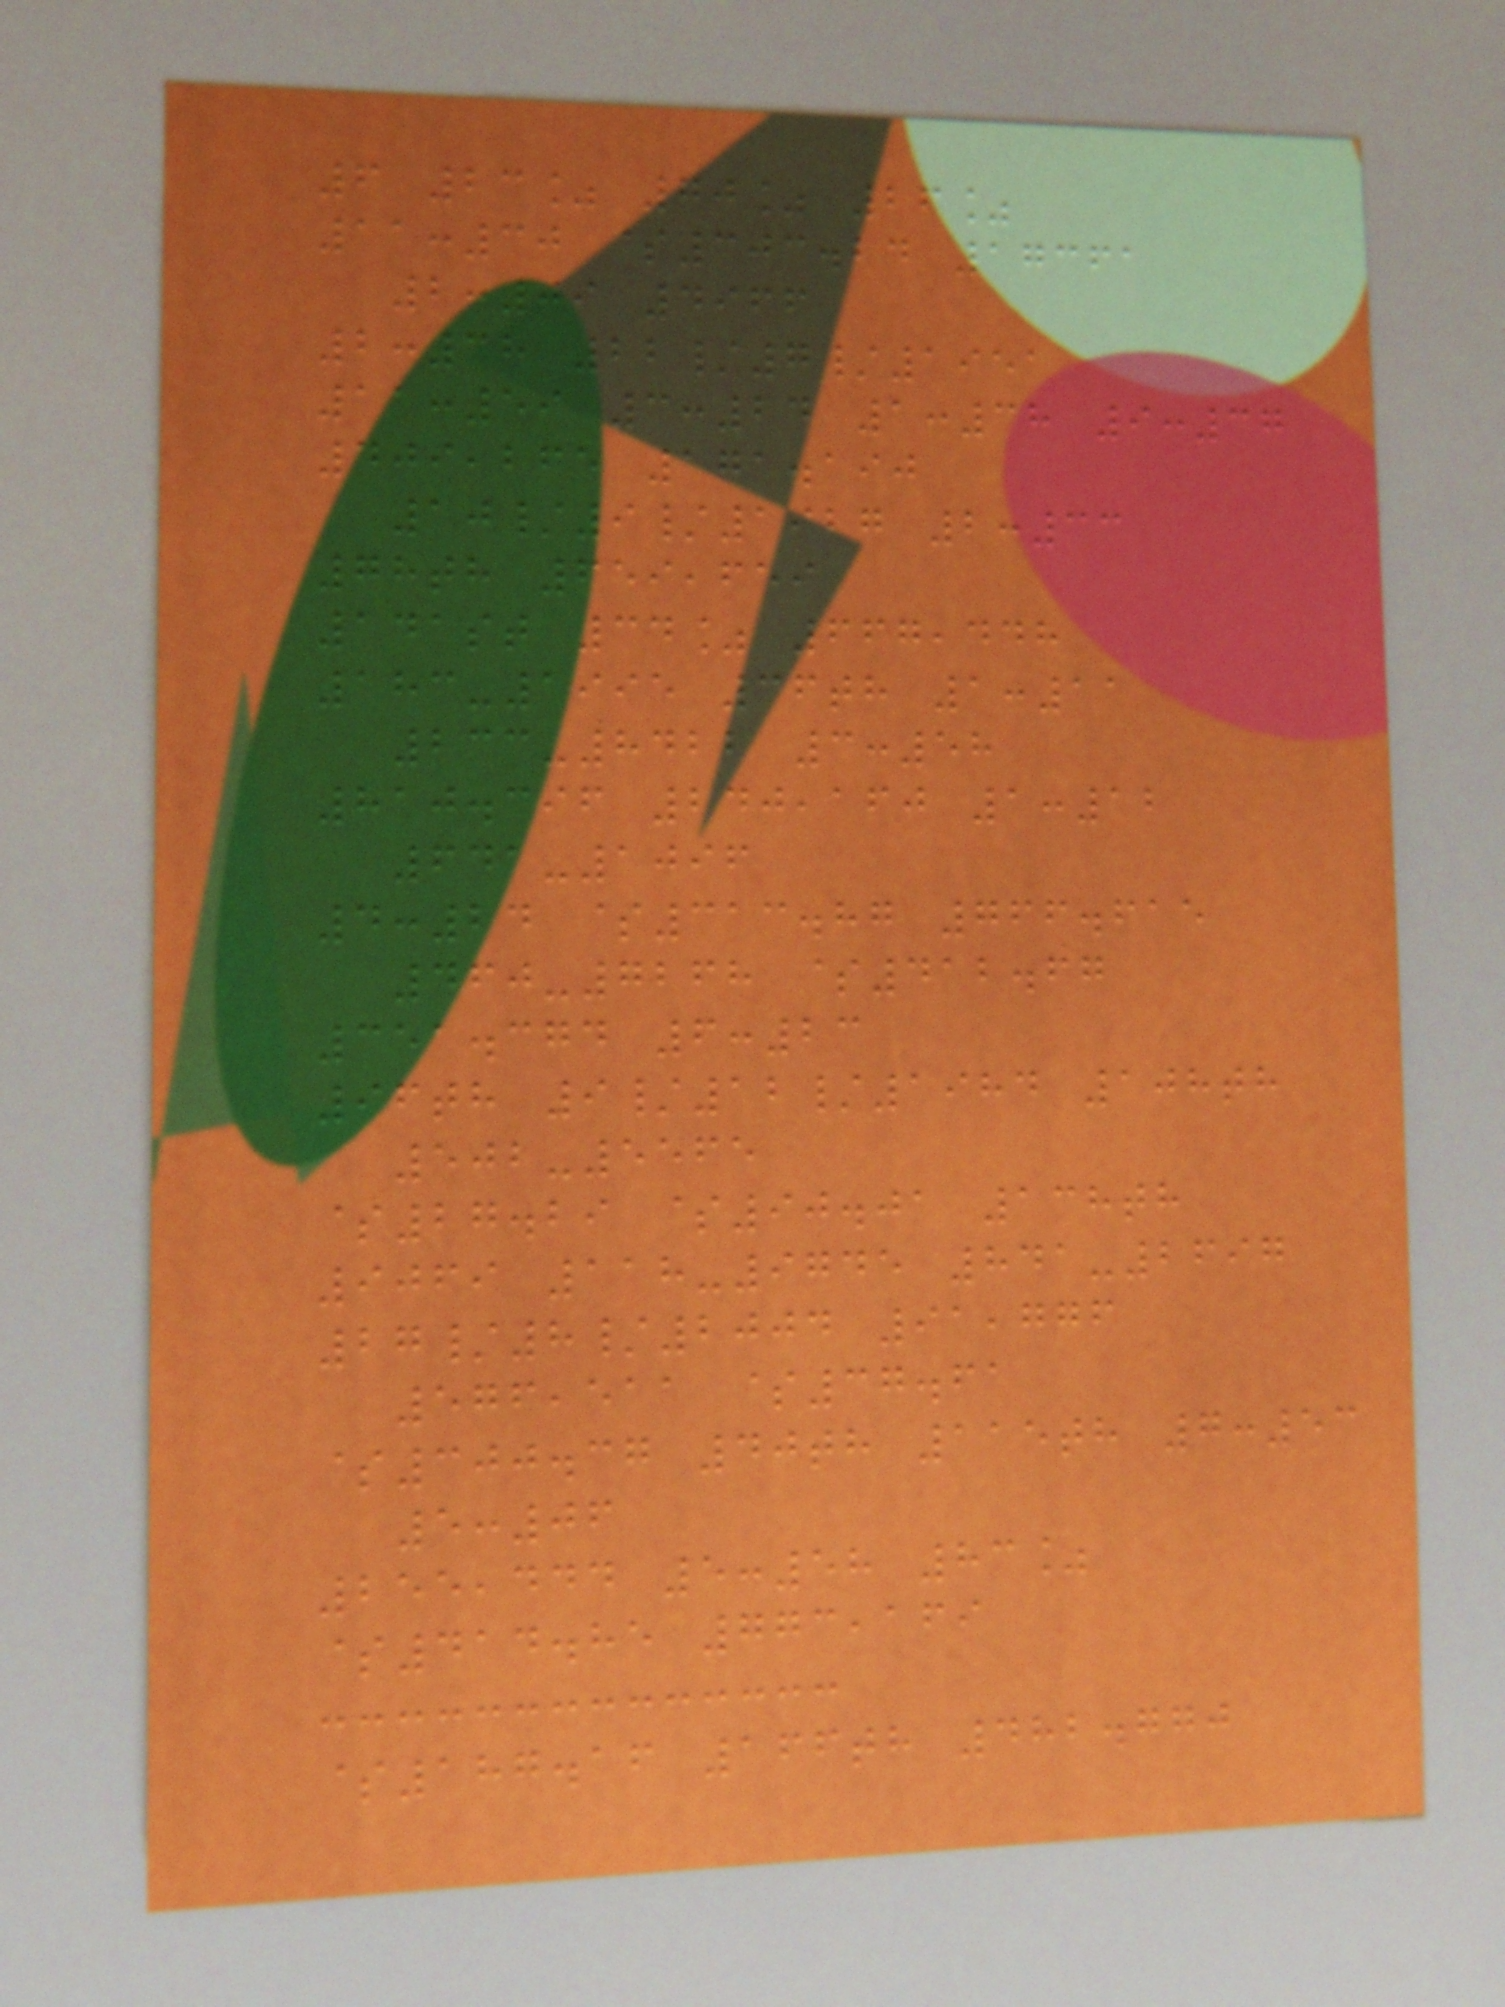6 23% 70% 26%
11:30 $303.24 17361
2:09 4966
2:38 22/7/1951
11:59 3:24 1:38 9:37
409,265 171.190
10/9/1927 2:33
78th 659,659
141st 34% 667,448
183-1995 36th 1:11
233-8422 3:58
810.396 240,160 1:12
641-1096
4:24 $313.87 766.615
460-7268 $412.67
351.374 6:23
96th 9/12/1984 108th
502-5565
$27.29 $90.01 138th
9069 118-9745 841-2697
27/8/2004 91,776
576,511 $37.61
$300.37 40th 115th 7:53
5:06
255,444 5:58 83%
$414.85 773,169
$187.16 166th 482.770
